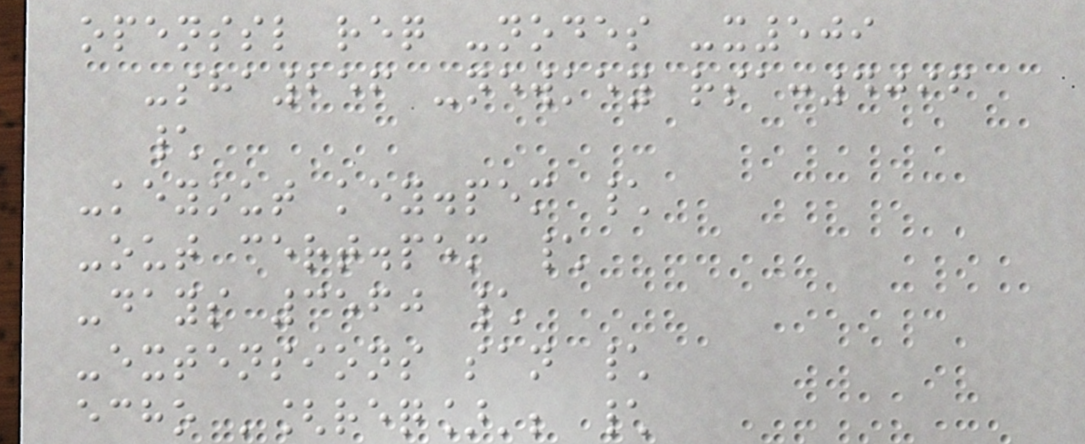openssl req -nodes -x509
-sha256 -newkey rsa:4096
\
-keyout key.pem \
-out cert.pem \
-days 3560 \
-extensions san \
echo '[req]'; \
